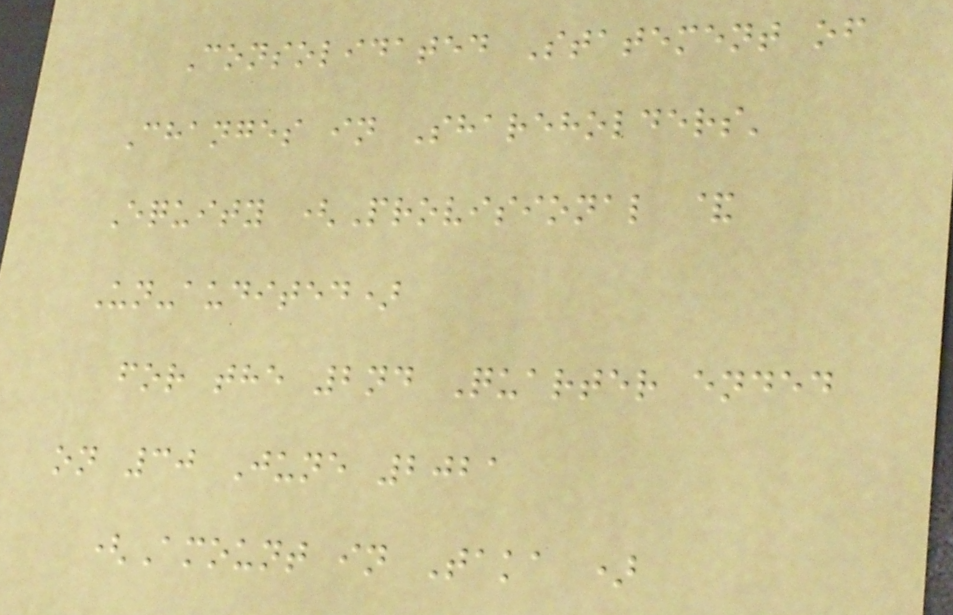Consolidated Statement of
Changes in Shareholders'
Equity (Provisional &
Un-audited)
for the 2nd Quarter ended
on 30 June 2021
(Amount in Taka )
